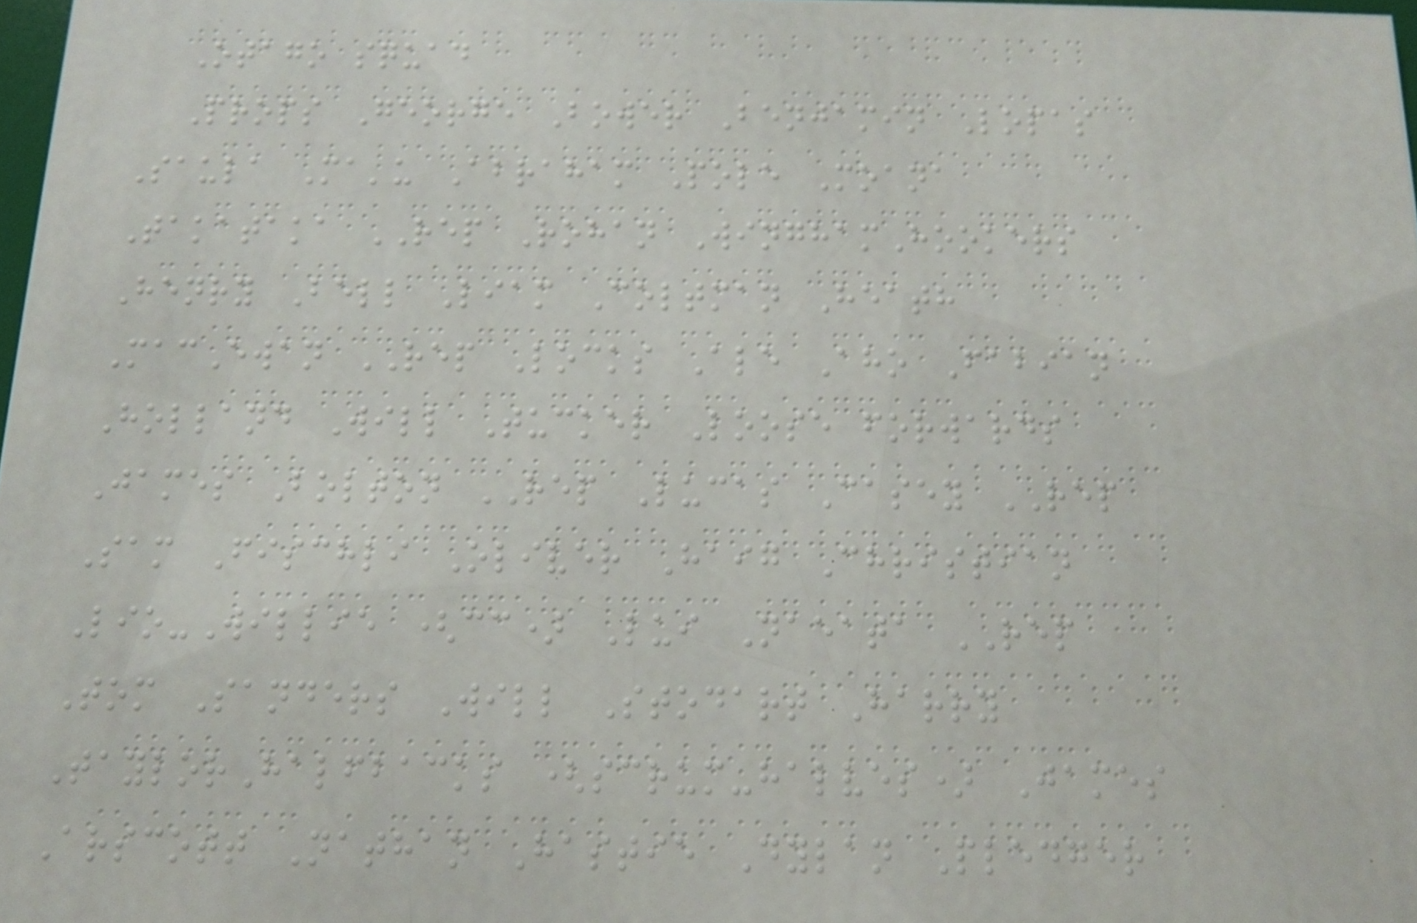Otago squad
Props George Bower Benjamin Lopas
Saula Ma'u Abraham Pole Moana
Takataka REP Rohan WinghamHookers
Henry Bell Liam Coltman Heath
MacEwan REP Locks Ale Aho Fabian
Holland Will Tucker Loose forwards
James Bolton REP Lucas Casey REP
Sam Fischli Oliver Haig Christian
Lio-Willie (cc) Lui Naeata REP
Tom Sanders Will Stodart Harry
TaylorHalfbacks (scrum-halves) James
Arscott Nathan Hastie Dylan Pledger
